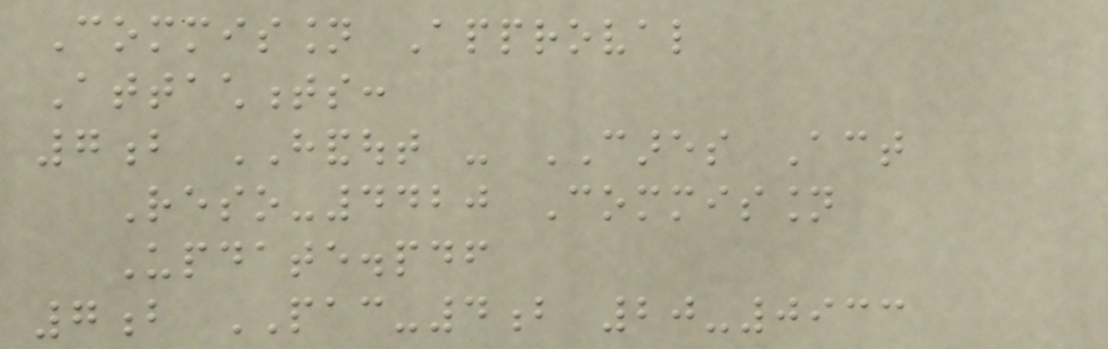Commission Approval
Attachments:
7b HANDOUT - CARES Act
Reso-4420 Commission
Update.pdf
7b PAC-4b 20-0933
